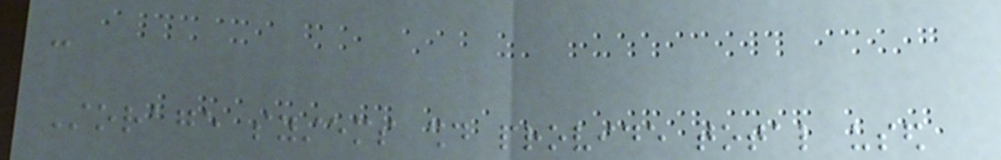-
Storage systems should provide total used
